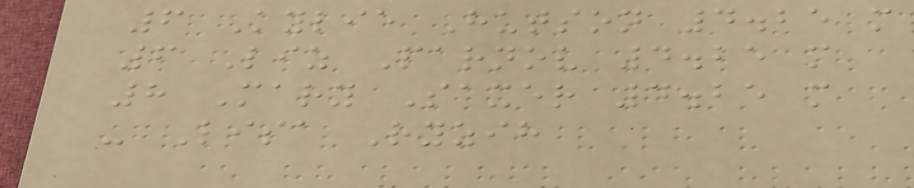6 Kylie Hutson 4.25 m
6 Liz Parnov 4.25 m
8 Mary Saxer 4.25 m
- Lisa Ryzih
